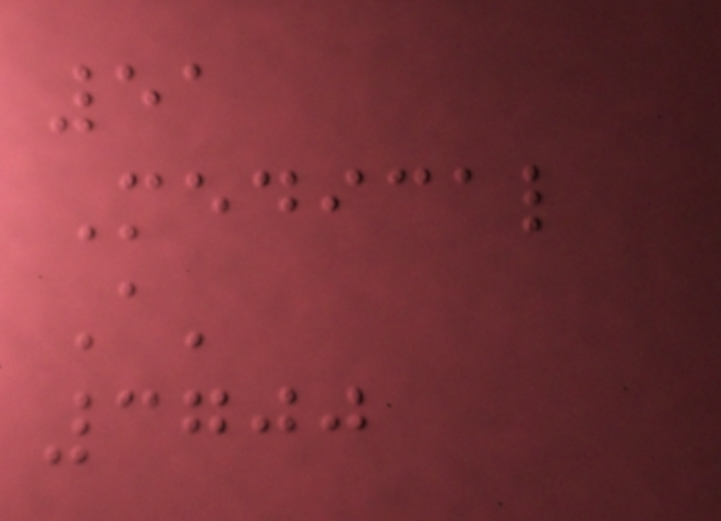51
Medical
A'
3700
